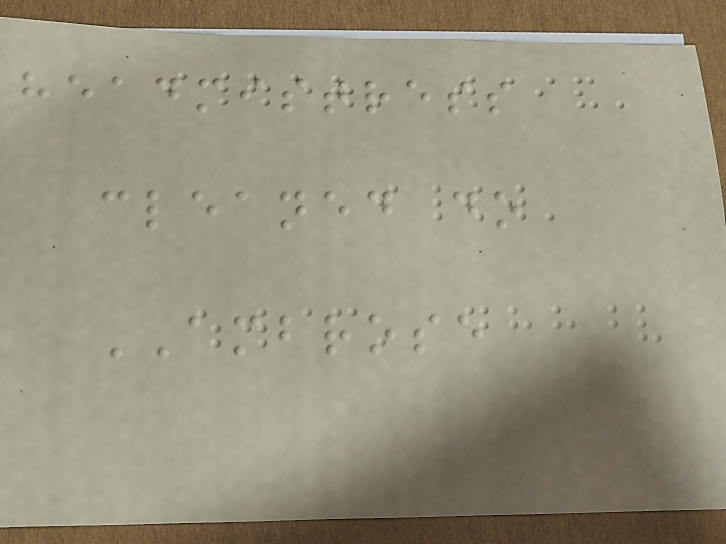headmistress
cleaned do
AMBROSE
